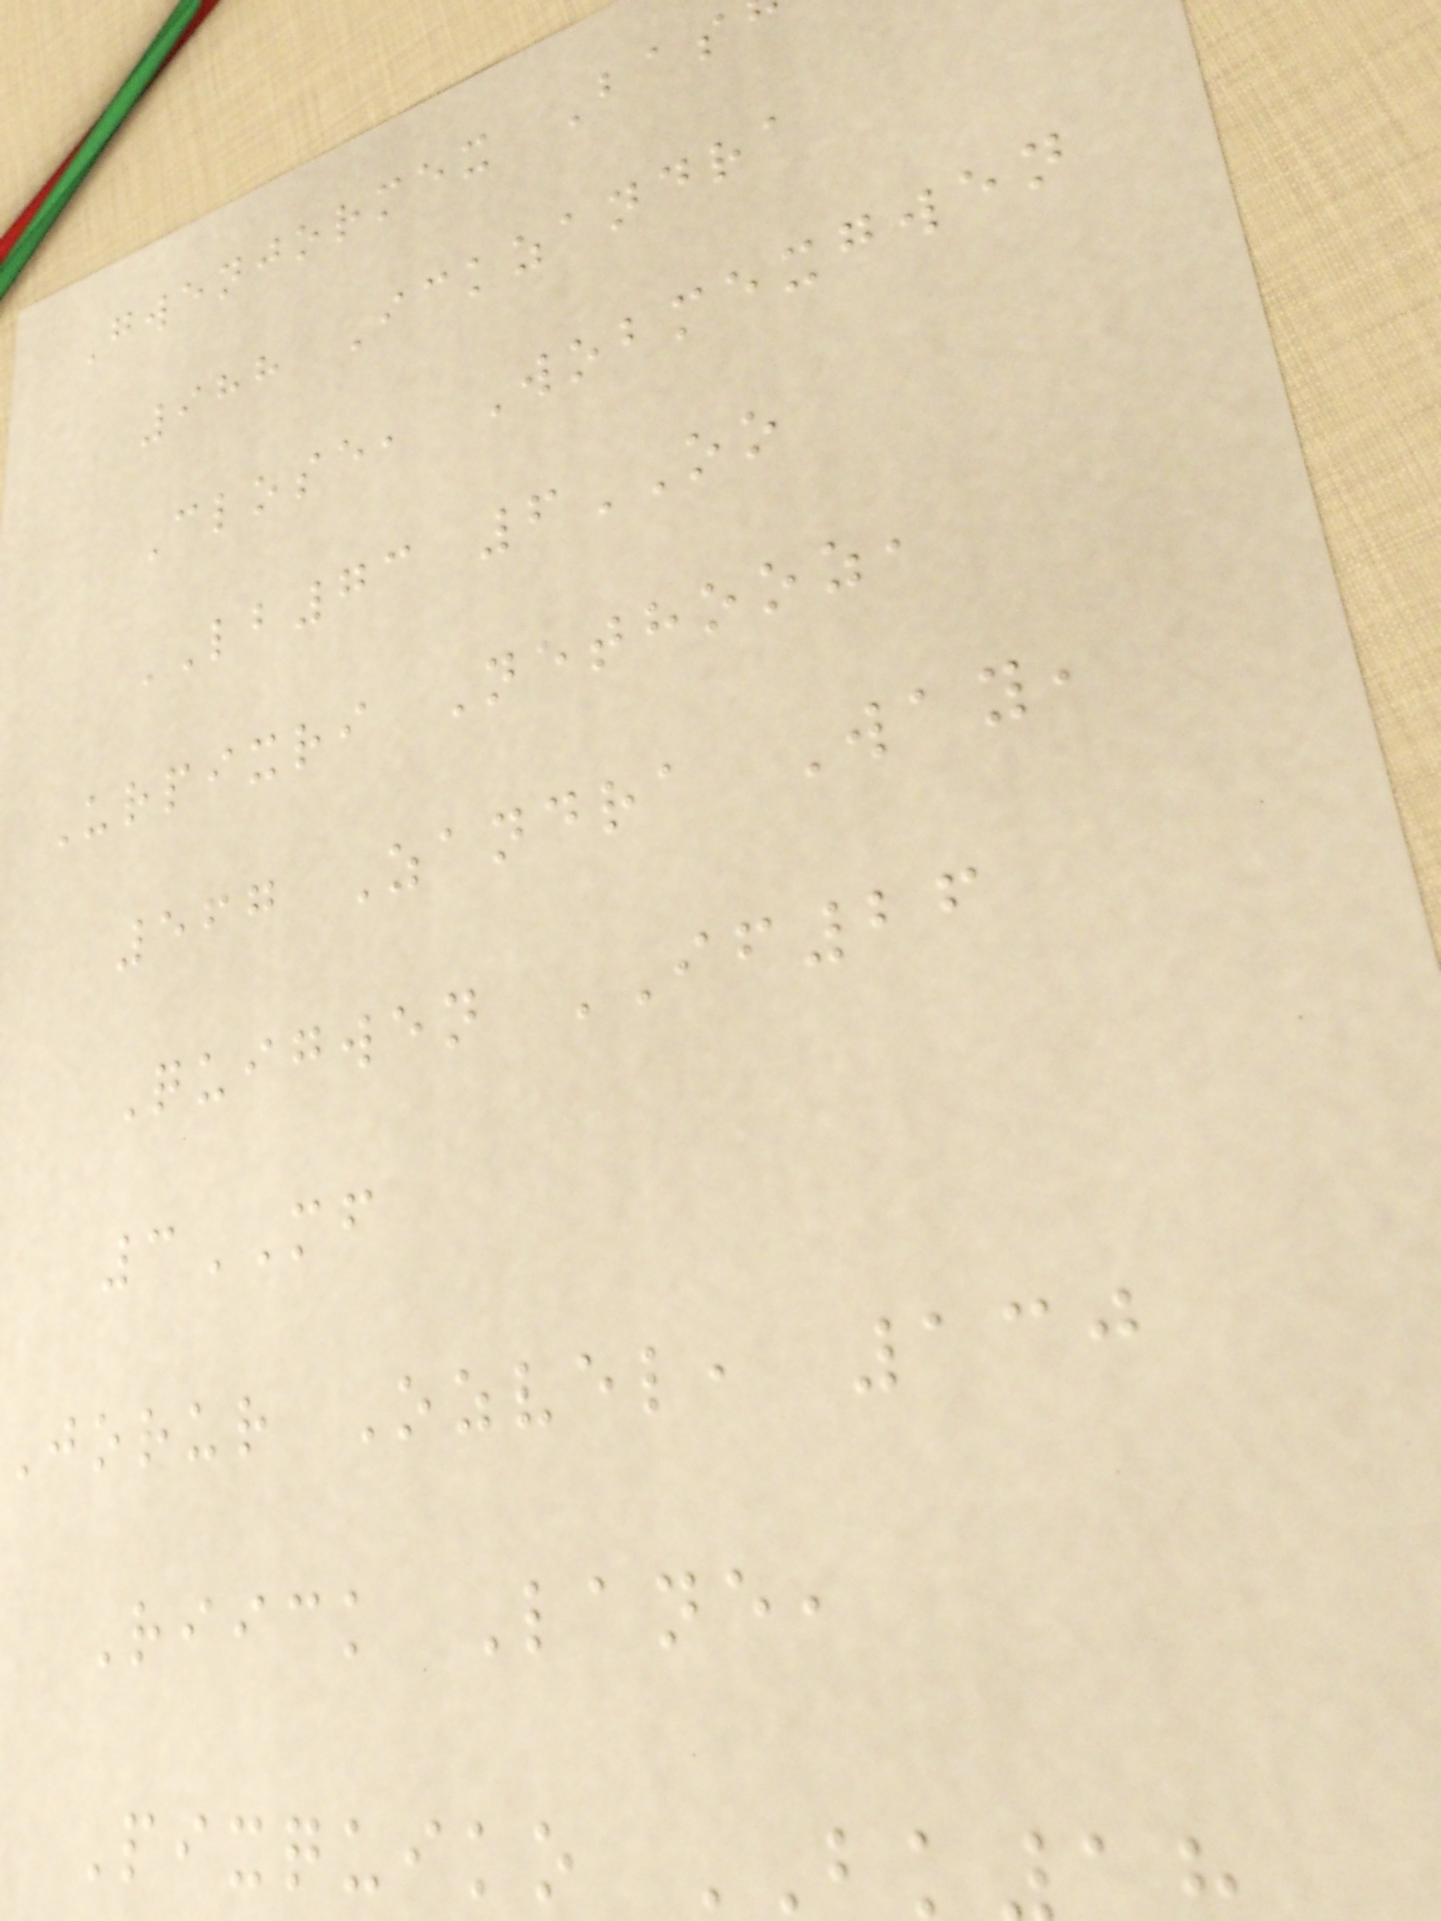Gwenjormex Bas
988 Ickzandra
Close, Wobmexgwen
LB73 6OO
Urpixri Nethooz,
567 Zandra Way,
Quigwen IF26
3MF
Jorur Ozvel, 130
Riick Lane,
Pixquiko BK
